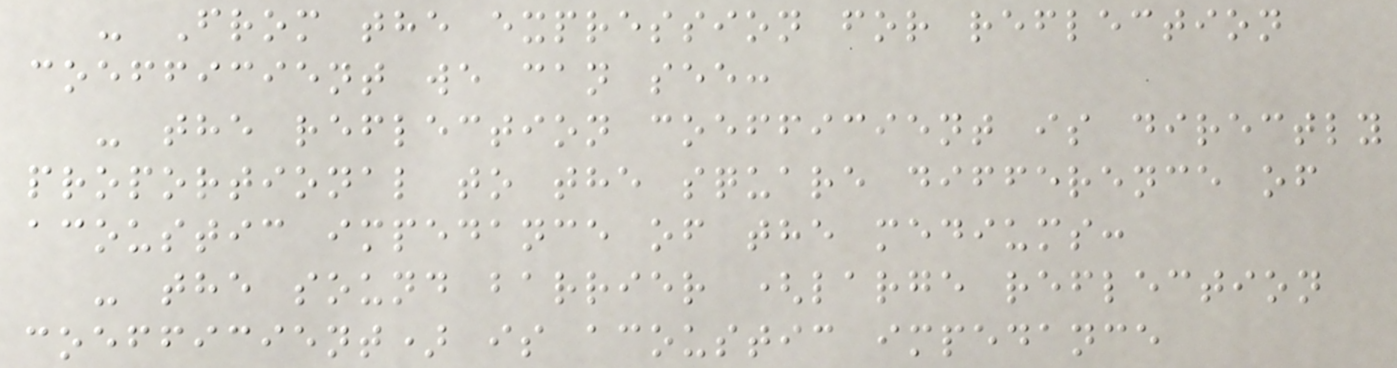- From the expression for reflection
coefficient we can see:
- the reflection coefficient is directly
proportional to the square difference of
acoustic impedance of the mediums:
- the sound barrier (large reflection
coefficient) is acoustic impedance
